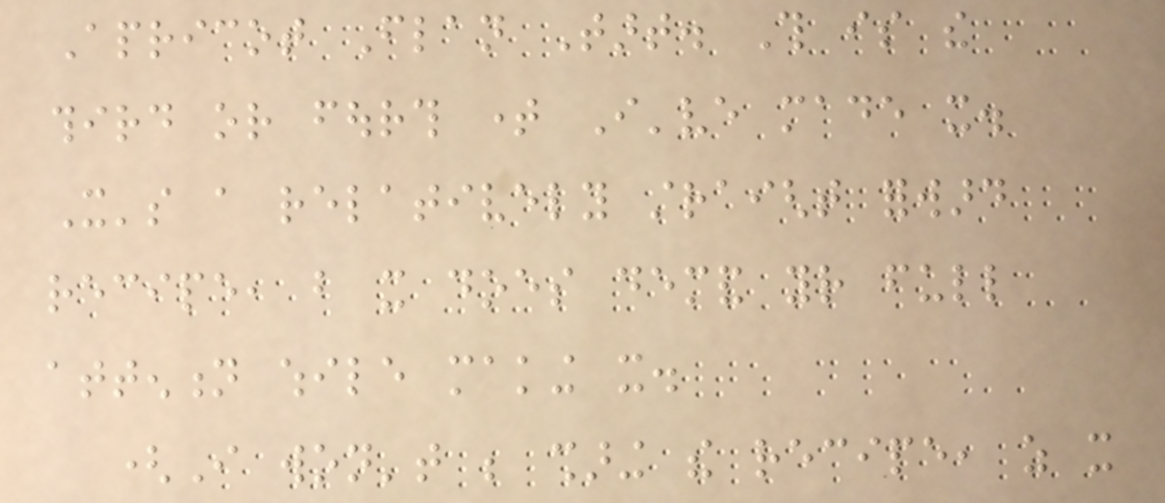Apricot Flan Tart. This is the
third or fourth time I've made it.
It's a relatively straight forward
recipe, but it does demand your full
attention while making it.
(I won't be sharing the recipe, as it
